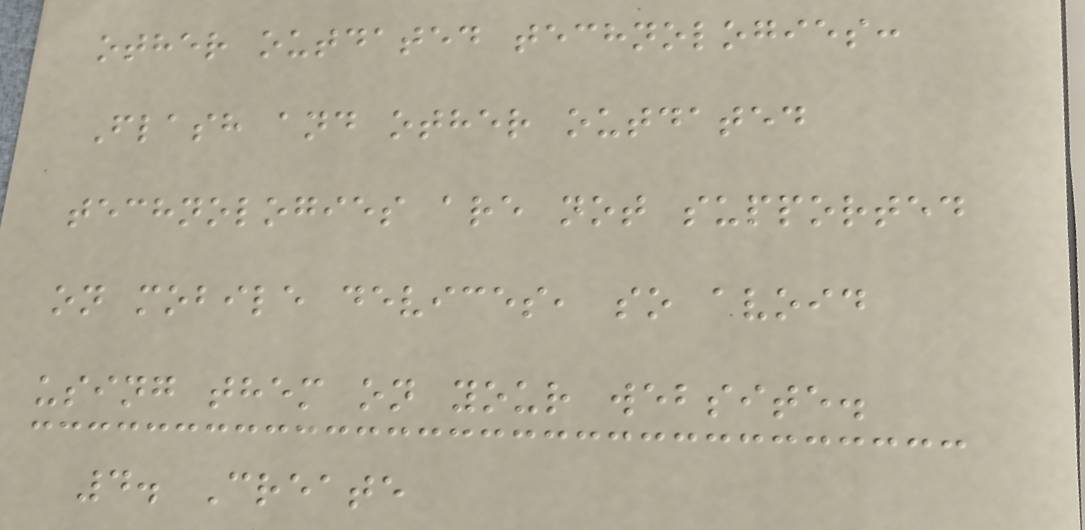other outdated technologies:
Flash and other outdated
technologies are not supported
on mobile devices, so avoid
using them on your website.
4. Create
